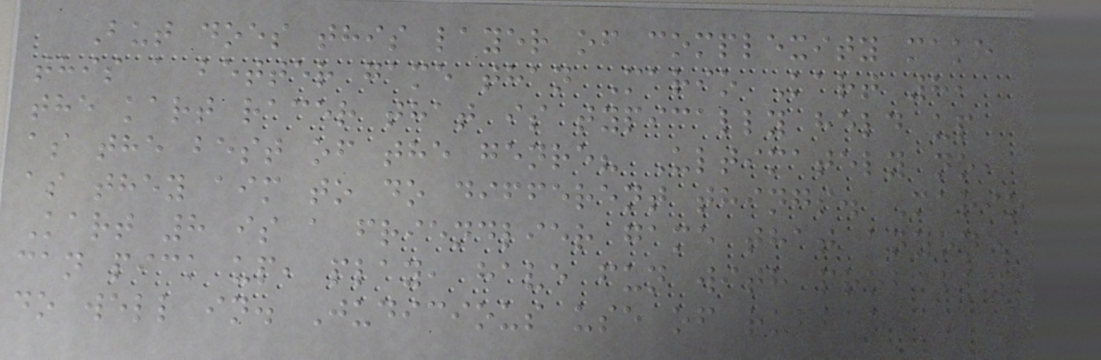But does this layer of complexity make
this a better game than Mario Kart 8,
the kart racer that is typically held up
as the best of the genre? Ultimately no,
as they aim to do different things. Mario
Kart 8 is a friendlier game that anyone
can pick up, play, have fun with probably
do well in. Judicious use of rubber
